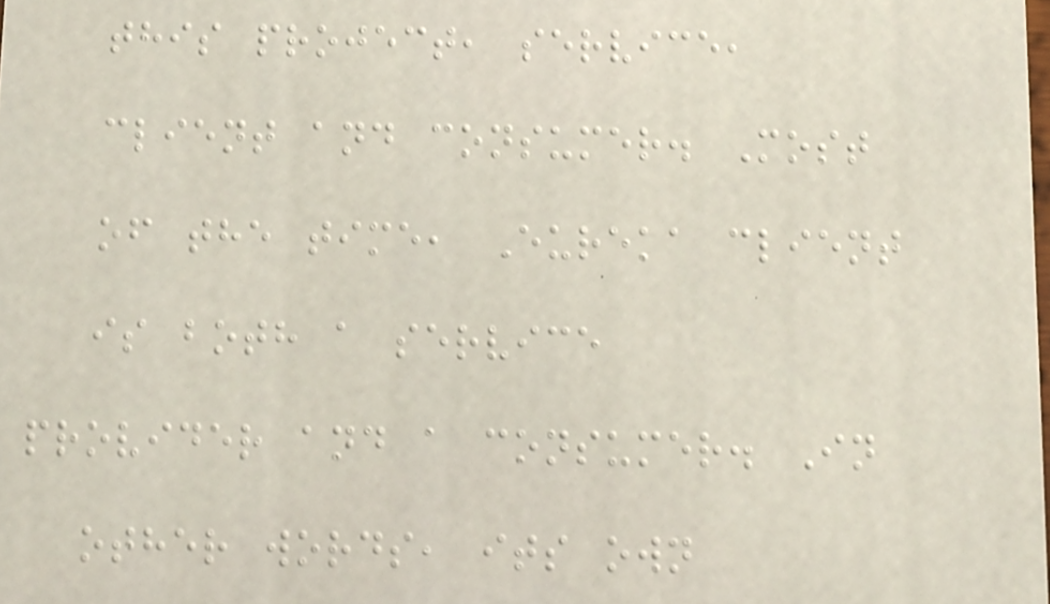this project, service,
client and consumer. Most
of the time, Eureka client
is both a service
provider and a consumer. In
other words, its own
